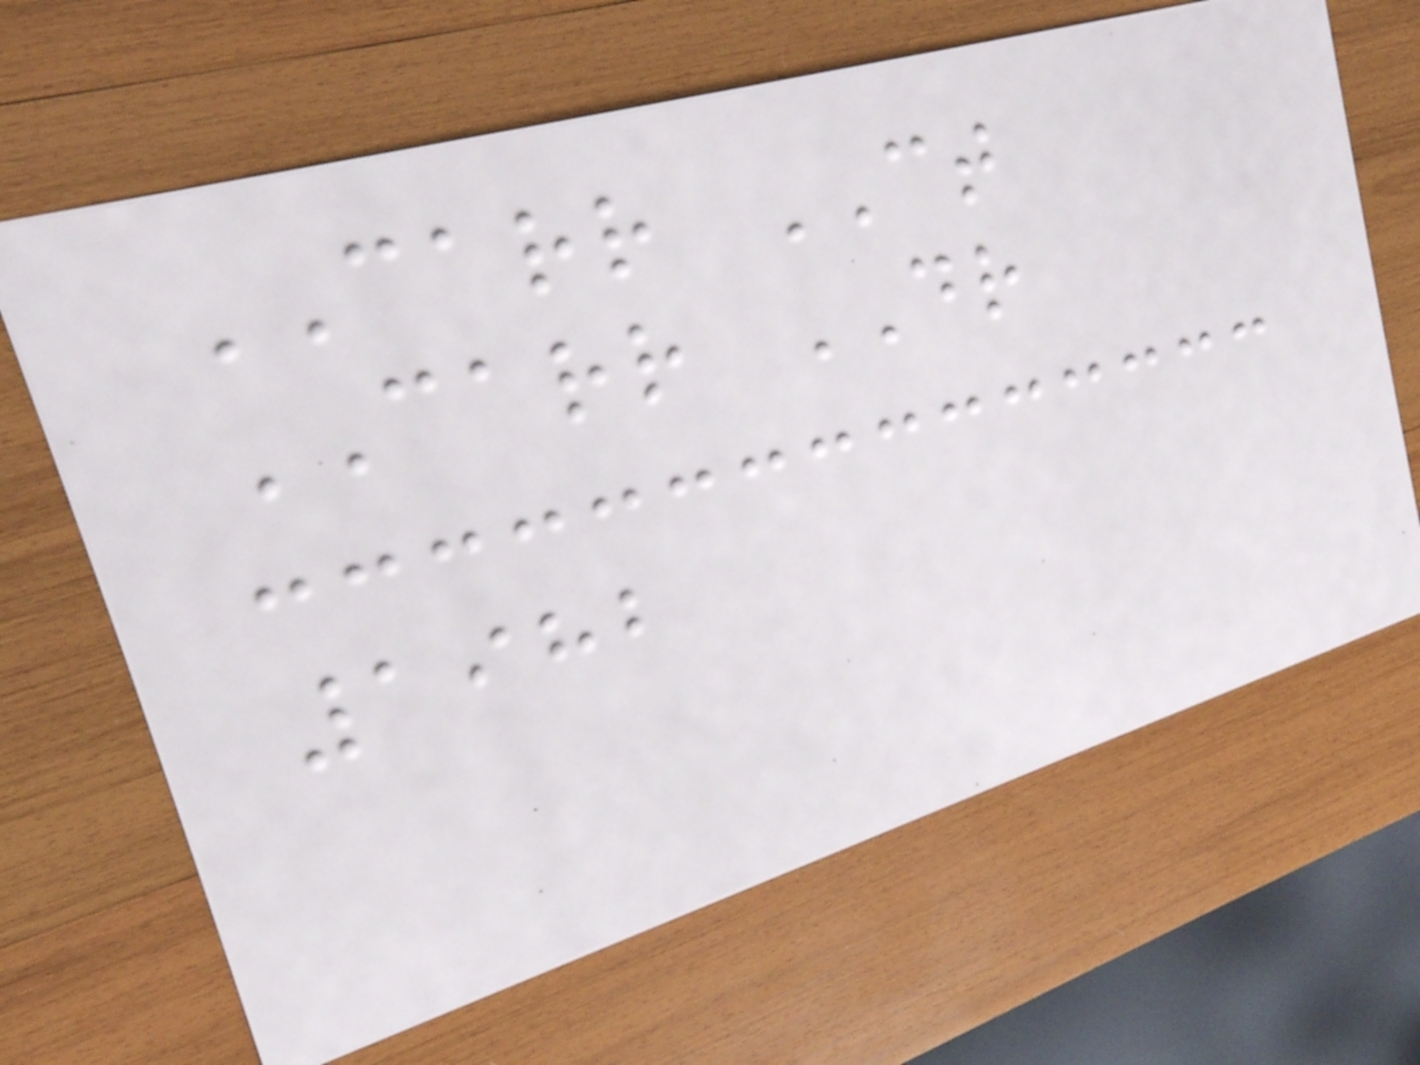CARR CT
CARR DR
1982
